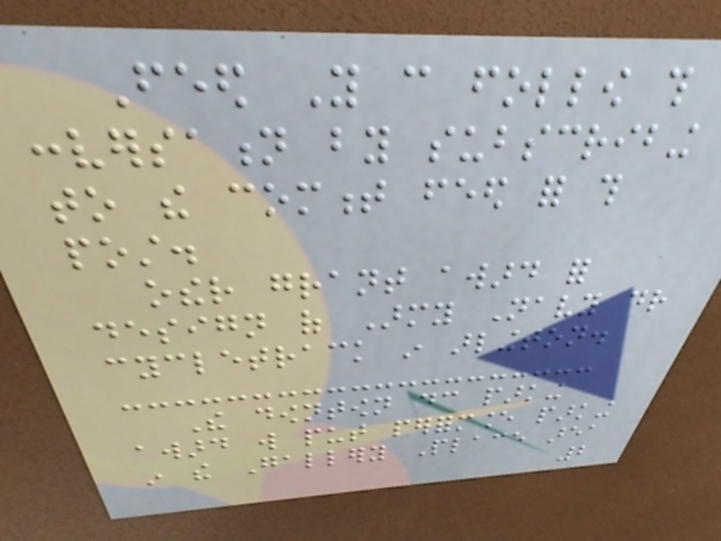Feed You can follow this
conversation by subscribing
to the comment feed for this
post.
other grant award for
design of Army Navy dr
cycletrack in arlington.
The downtown dc parking
award will put performance parking
in the Gallery Place area
2
